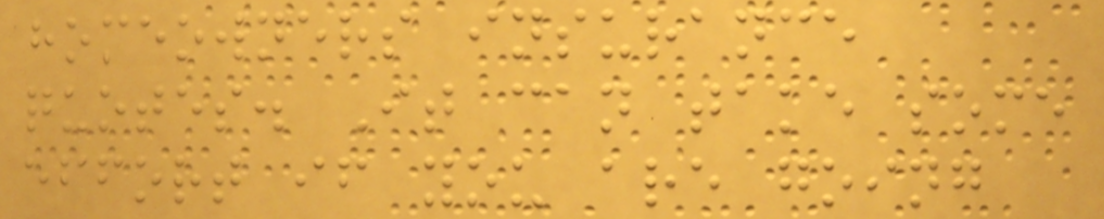homeowners insurance
quotes. It can take some
effort if you are going
